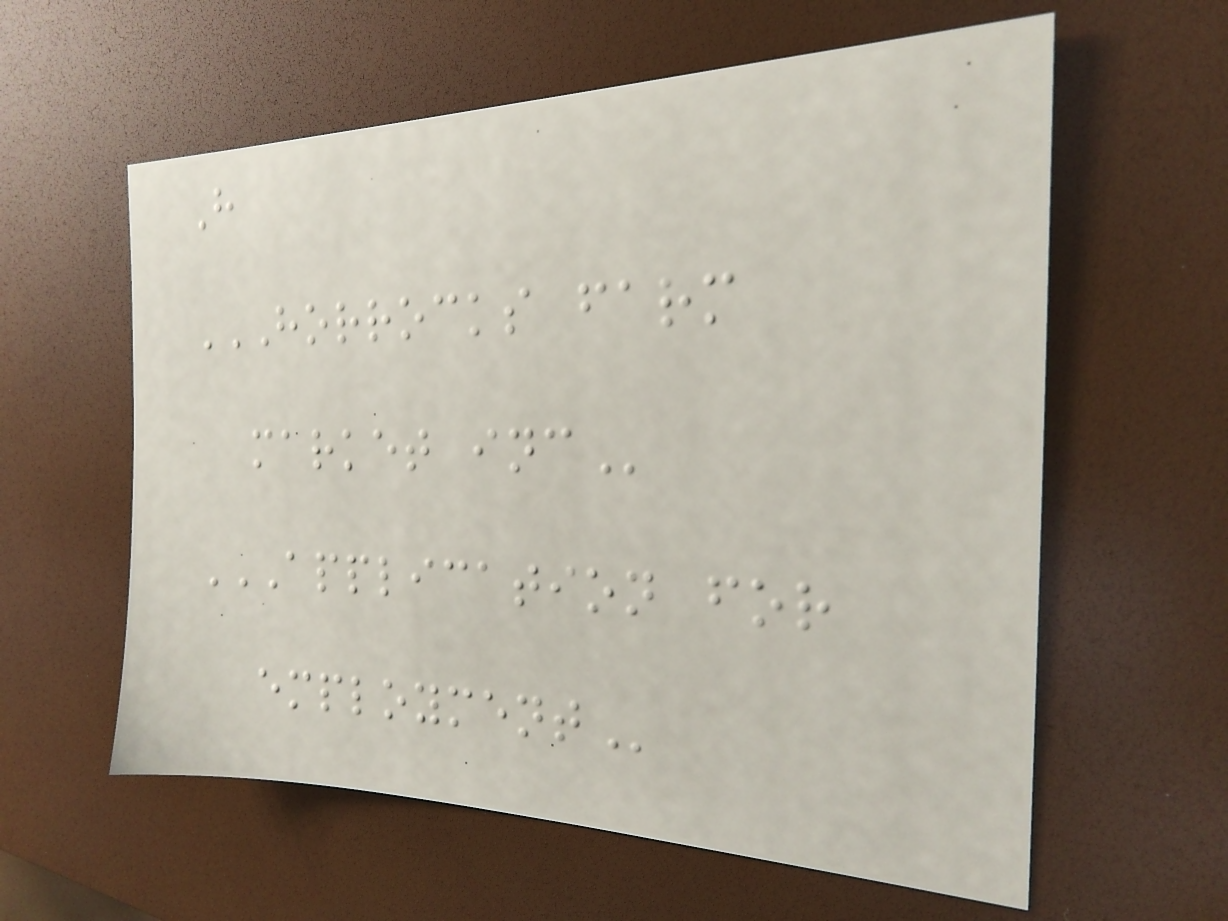H
HORROCKS FARM
MARKET INC
APPLICATION FOR
EMPLOYMENT
